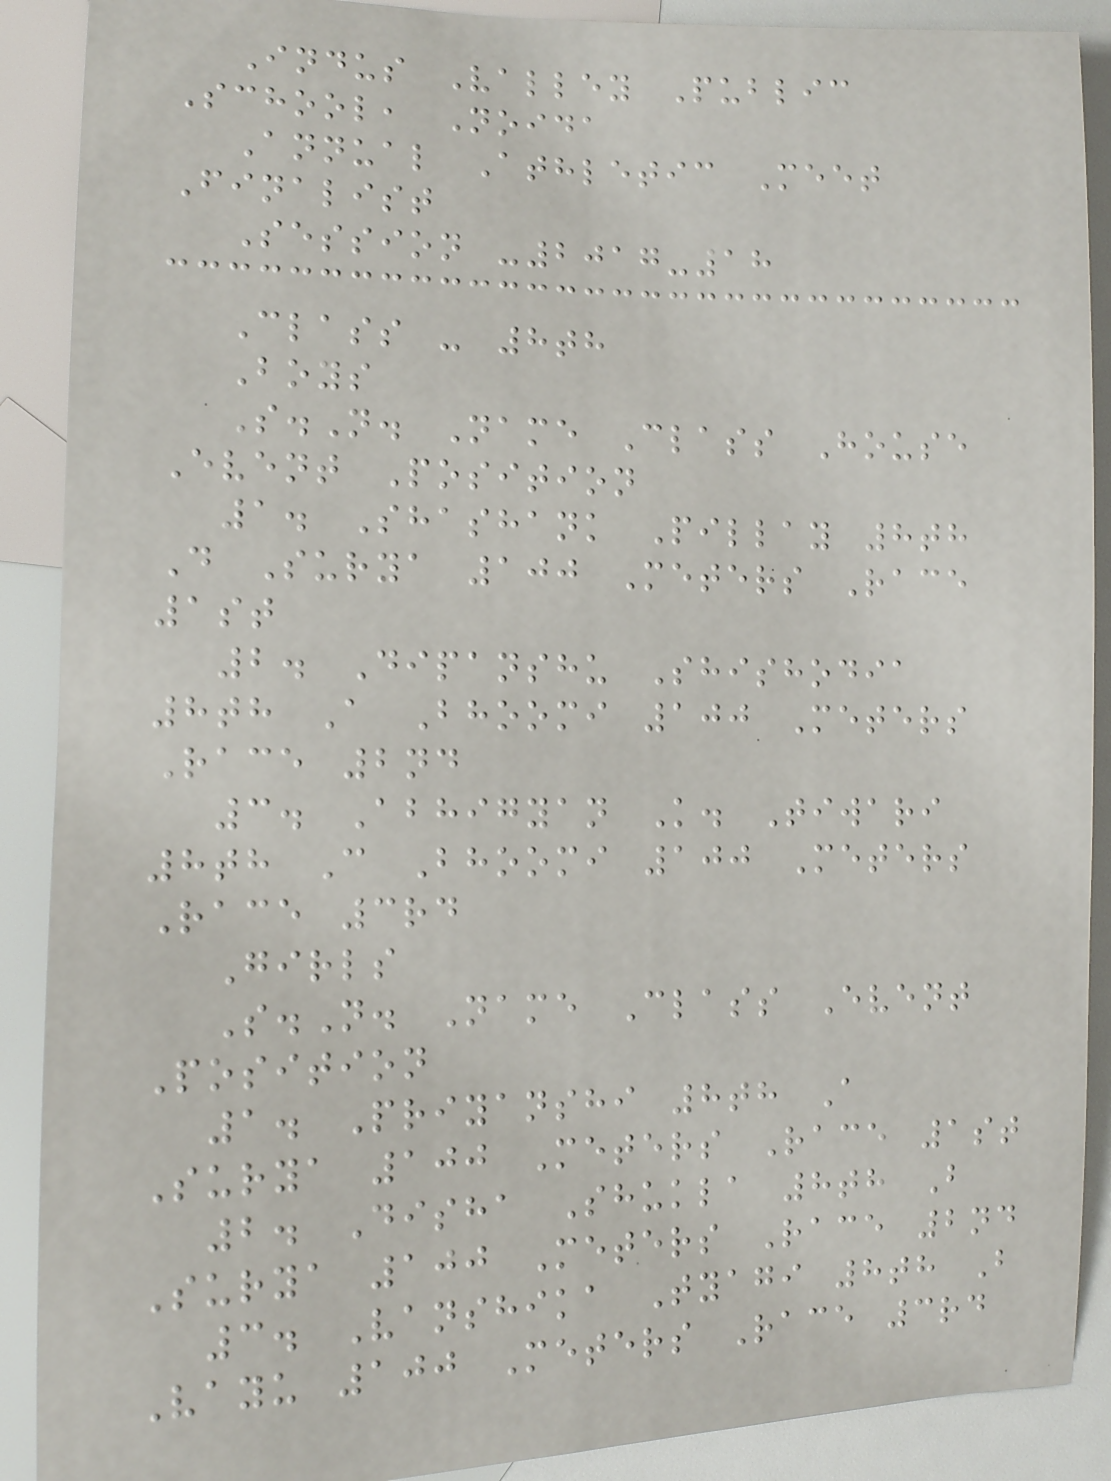Indus Valley Public
School, Noida
Annual Athletic Meet
Finalist
Session -2017-18
Class - 8th
Boys
S.N. Name Class House
Event Position
1. Shashank Pillay 8th
D Surya 100 Meters Race
1st
2. Dipanshu Shishodia
8th A Bhoomi 100 Meters
Race 2nd
3. Abhigyan K. Tiwari
8th C Bhoomi 100 Meters
Race 3rd
Girls
S.N. Name Class Event
Position
1. Priyanshi 8th A
Surya 100 Meters Race 1st
2. Disha Shukla 8th B
Surya 100 Meters Race 2nd
3. Vanshika Tyagi 8th B
Vayu 100 Meters Race 3rd
